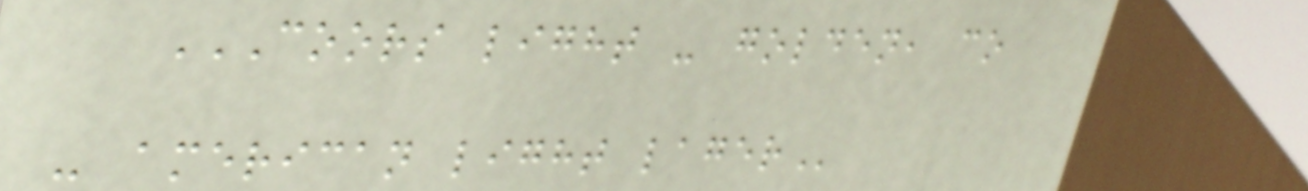COORS LIGHT - GOLDEN, CO
- AMERICAN LIGHT LAGER
